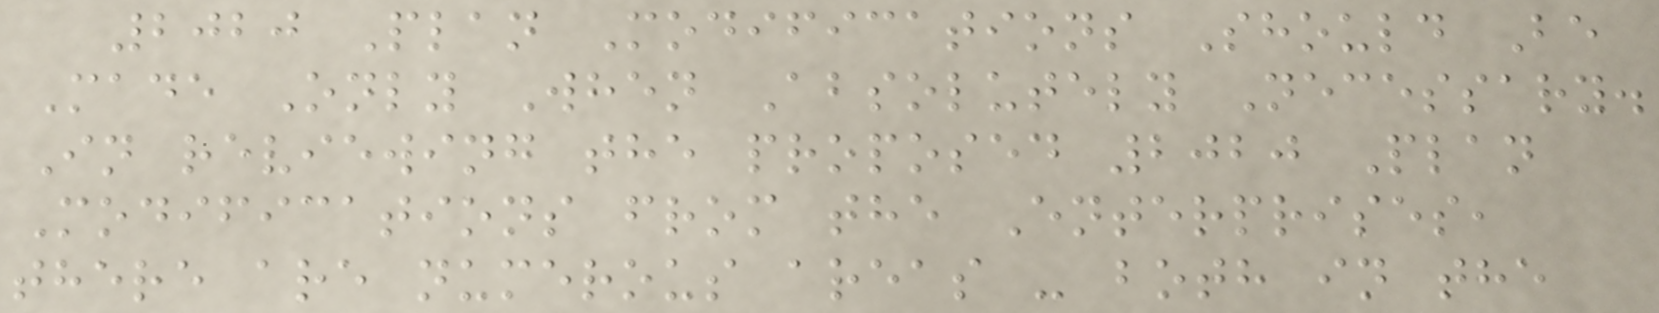2020 Plan Modifications Should Be
Made Only When Absolutely Necessary.
In reviewing the proposed 2020 Plan
Modifications from the Enterprises,
there are numerous areas - both in the
